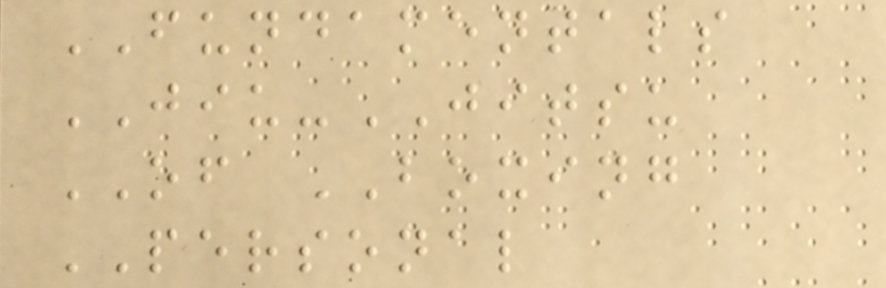FUNDAMENTALS
JIU-JITSU
OF BOXING
PERSONAL
